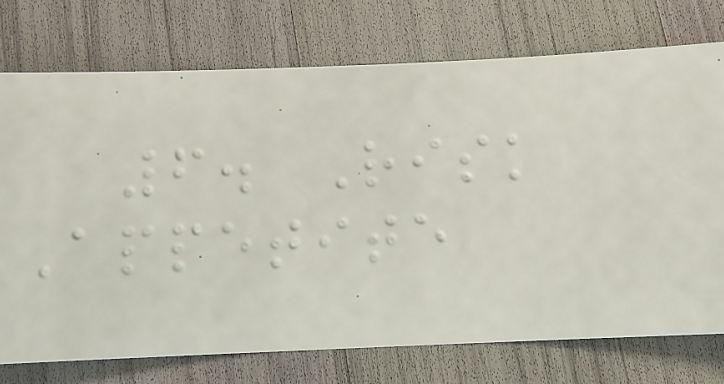6. Risk
Appetite
